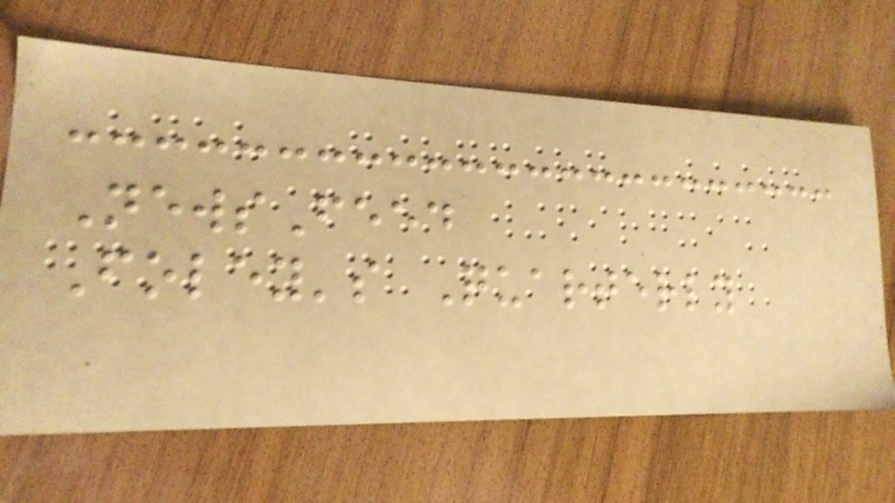NewsFeed
Foley's Quarterly
